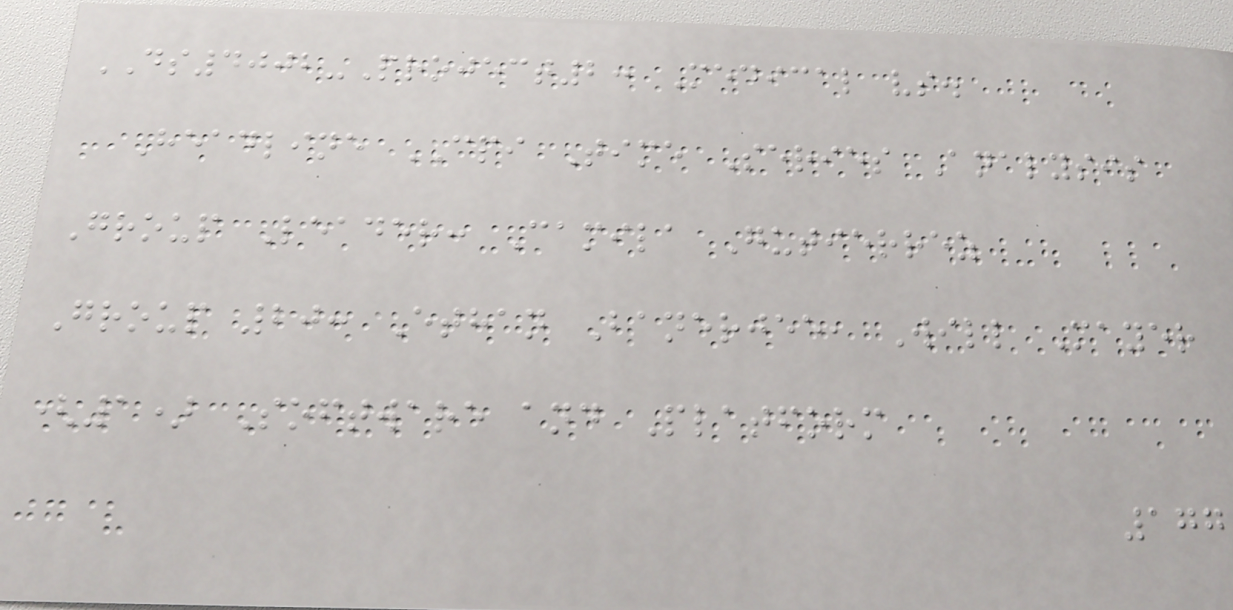DS4002-Project2: Medical vs.
Headline CPI Time Series Analysis
Group Leader: Camila Gutierrez
Group 20: Ethan Banerjee, Will Mayer
(1) Software and Platform
177
